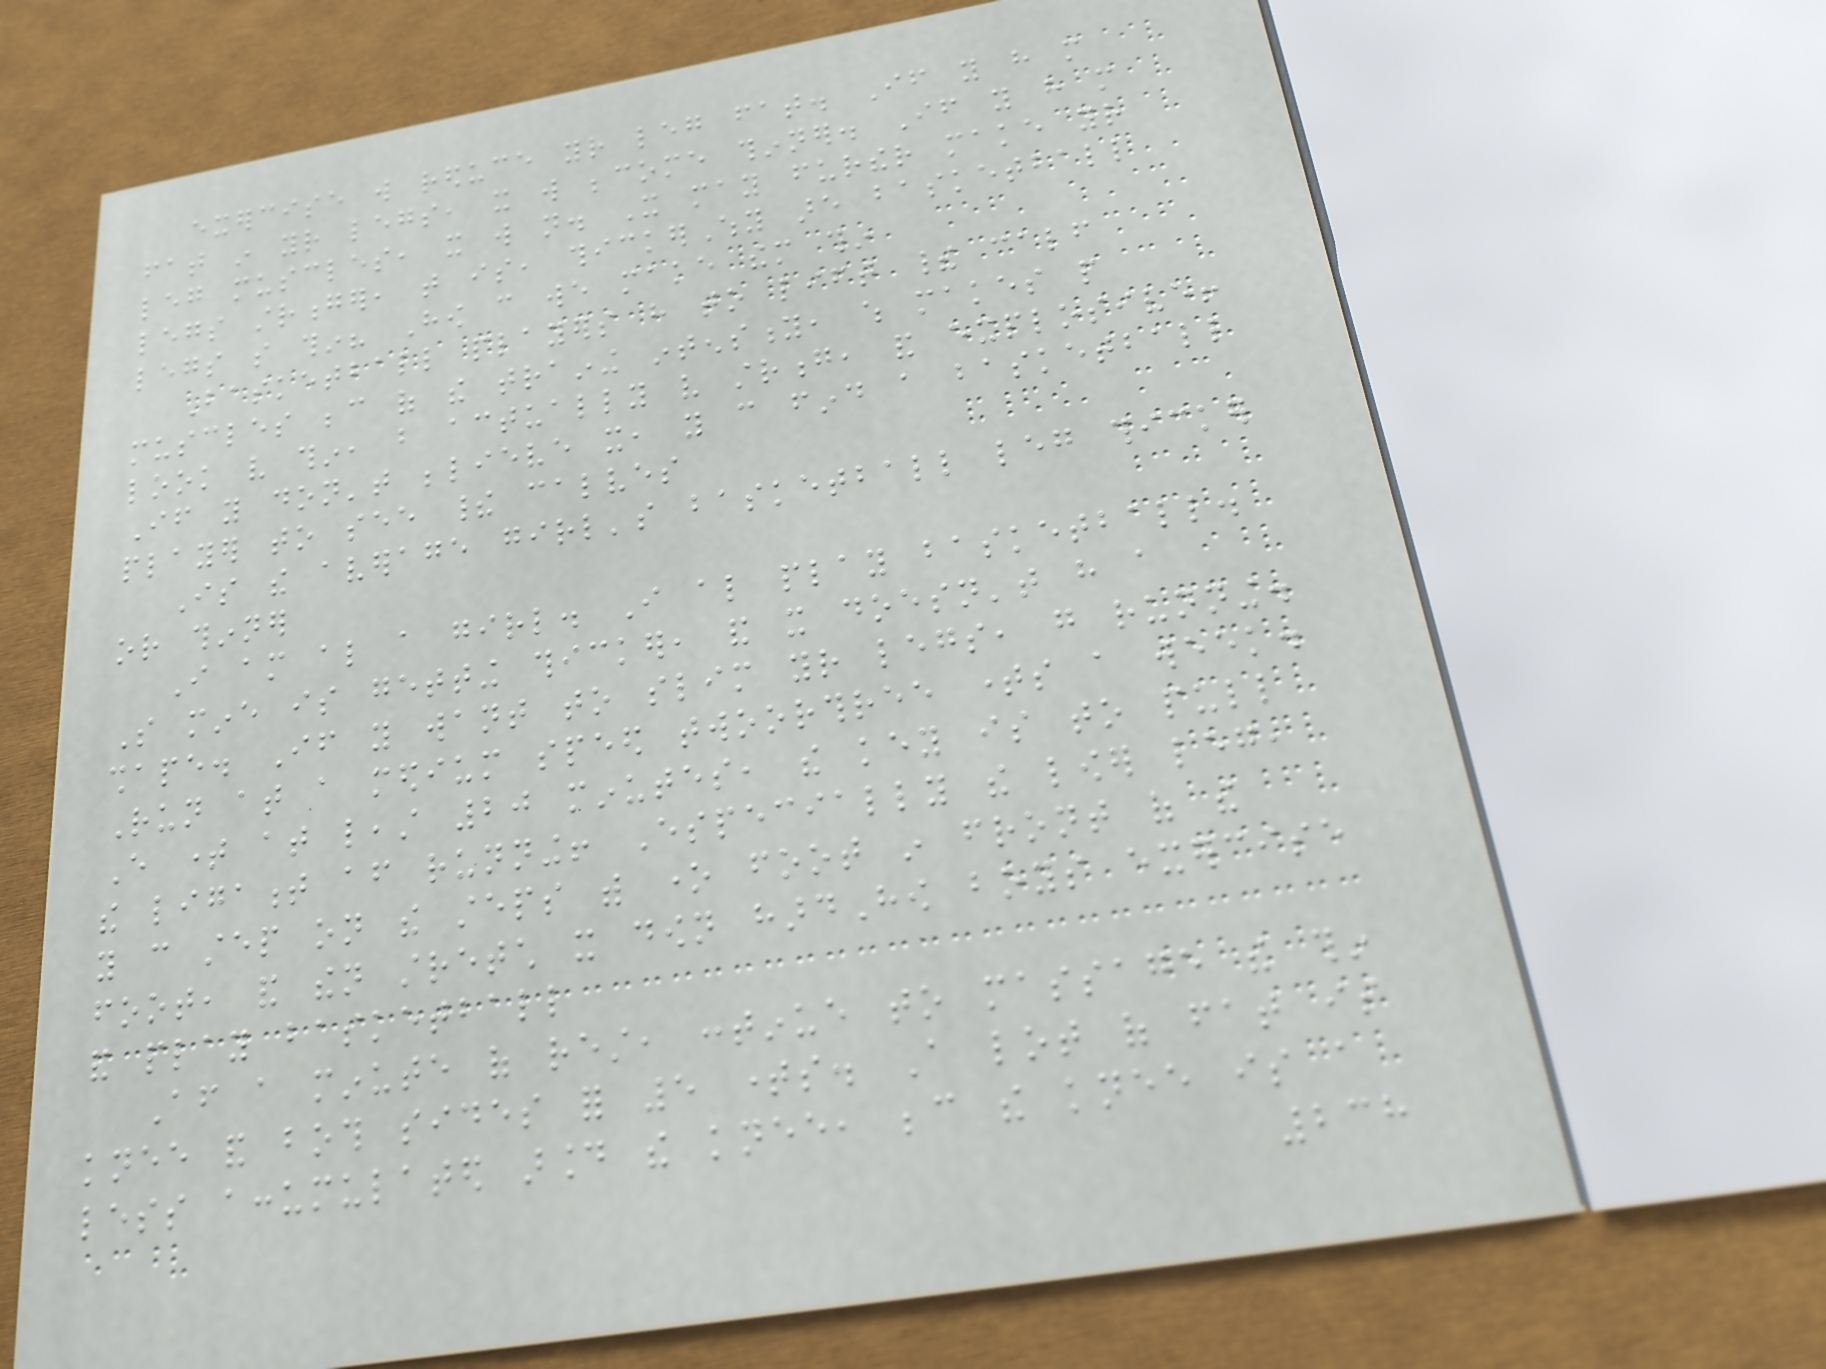exercise will reduce your leg fat. If you have more
fat in your legs, it will become thinner. If you have more
leg muscles, it will not. It may further make your
legs stronger, that is, thickerWhy are basketball
legs so thin? How can we make them thin
Basketball players have to lift their calf
muscles because of the training intensity, which makes people
look very thin, but actually very strong, and explosive!
If you don't believe it, you can find a basketball
player to see their calves
Is the average girl's basketball leg thicker
or thinner
I am also a girl. I also play basketball.
So mine is getting thicker, and it doesn't have a
shape. If you want to slim your legs, go running.
Run at a medium speed twoorthree times a week.
Every time at least 20 minutes, the key is to pull
the ligament after running! Especially the lower leg,
you can step on the steps with one foot in front of the
foot, and then stretch it down hardHow boys exercise
and play basketball
After a minute of rest, continue to massage the thin
knee and both sides for 5 times. A lot of fat is
less accumulated around the knee, because the knee is a
238
